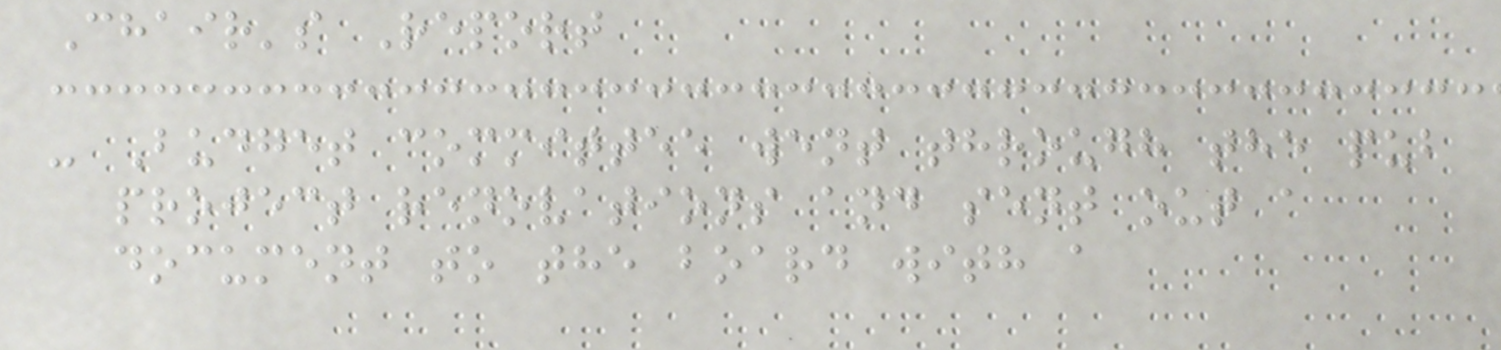Chair's Report
- Budget committee went through the pub
project renovations and sent out a
document to the board with a
